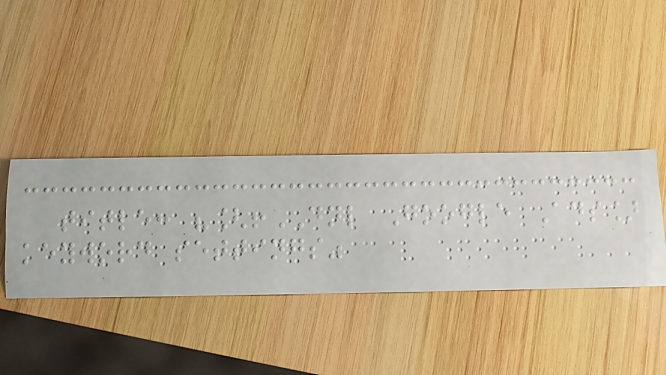title: "[!DNL Google Ads]
keyword settings"
